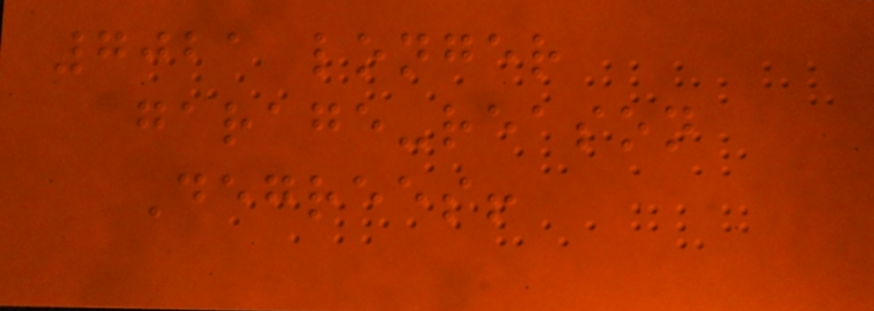7021 longer
garage-reason
Degrees!
